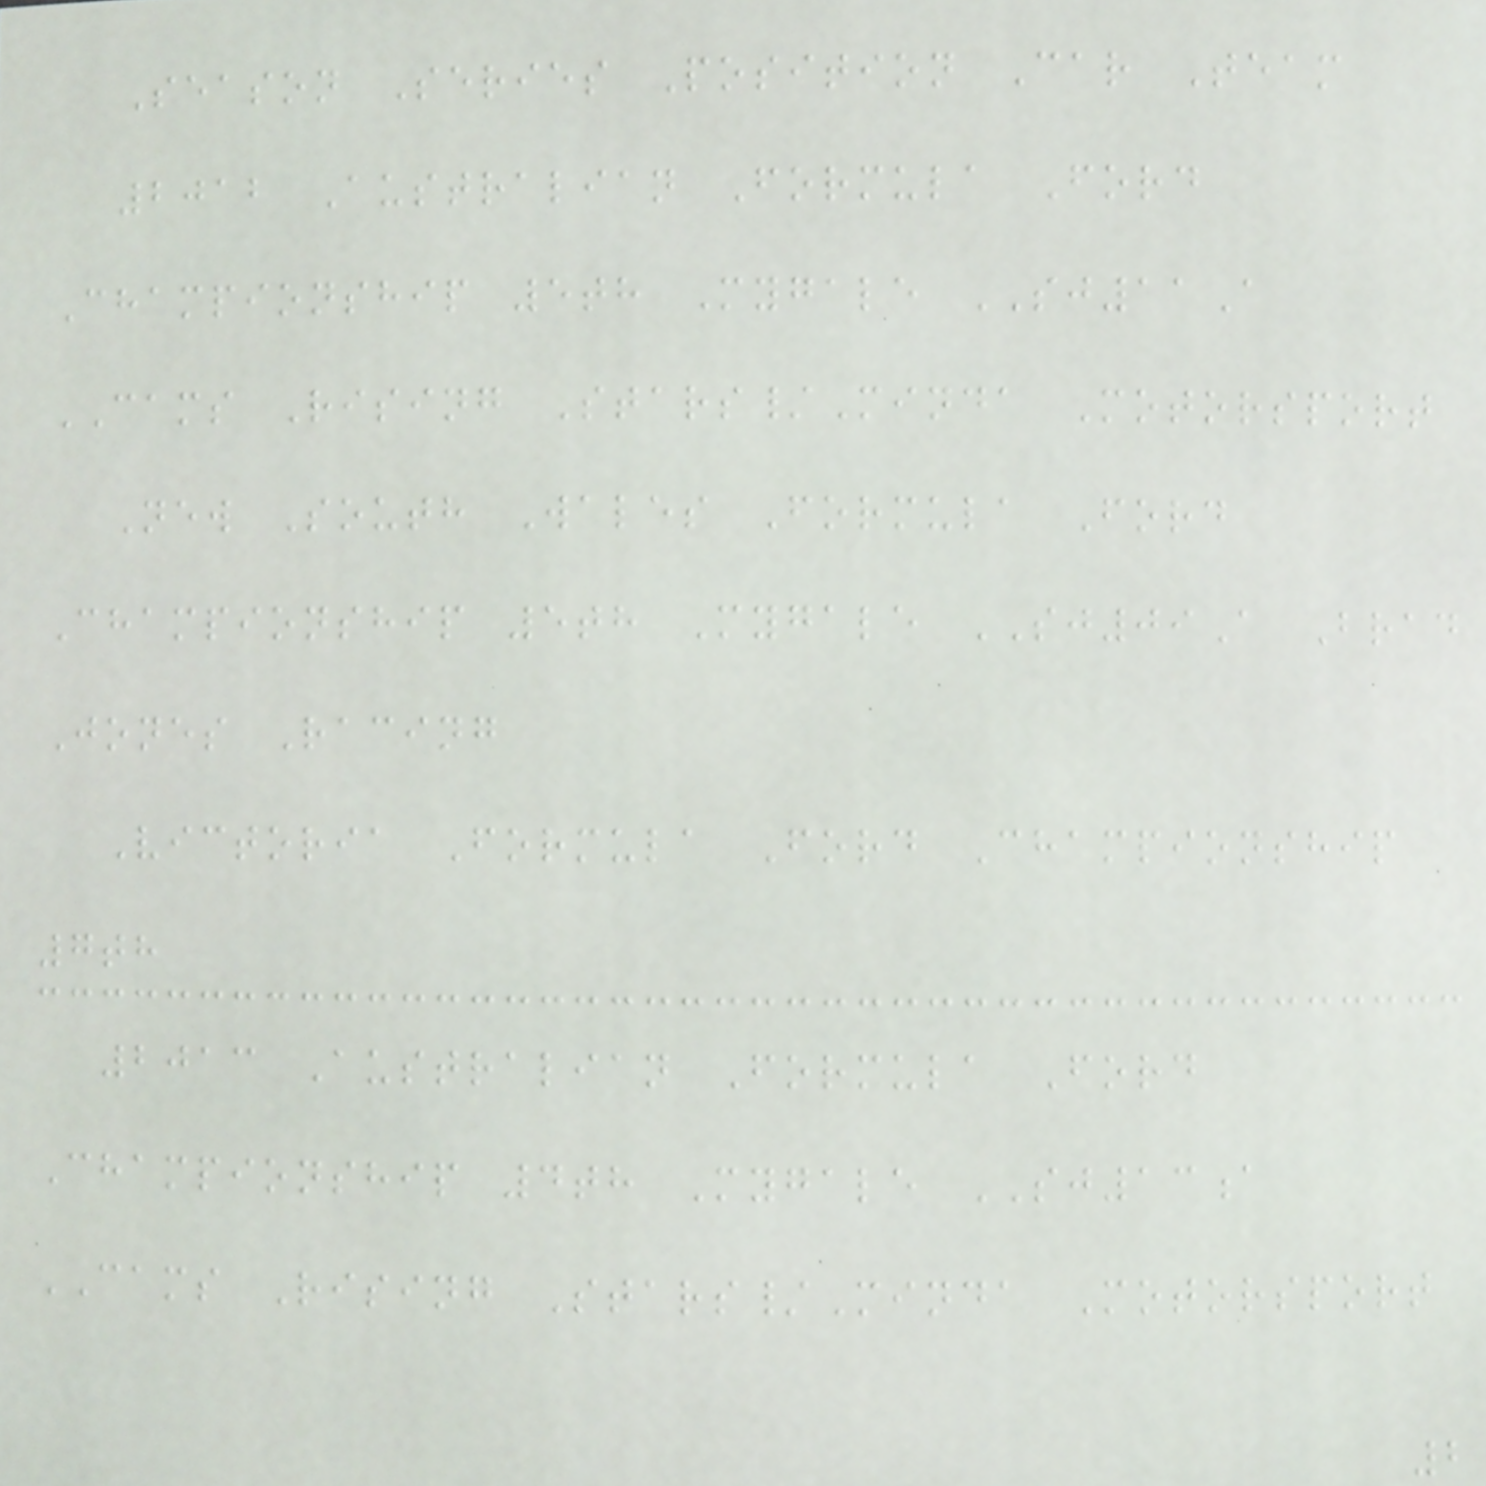Season Series Position Car Team
2012 Australian Formula Ford
Championship 5th Mygale SJ11A
CAMS Rising Stars/Minda Motorsport
New South Wales Formula Ford
Championship 5th Mygale SJ09A Brad
Jones Racing
Victoria Formula Ford Championship
7th
2013 Australian Formula Ford
Championship 4th Mygale SJ13a
CAMS Rising Stars/Minda Motorsport
2
